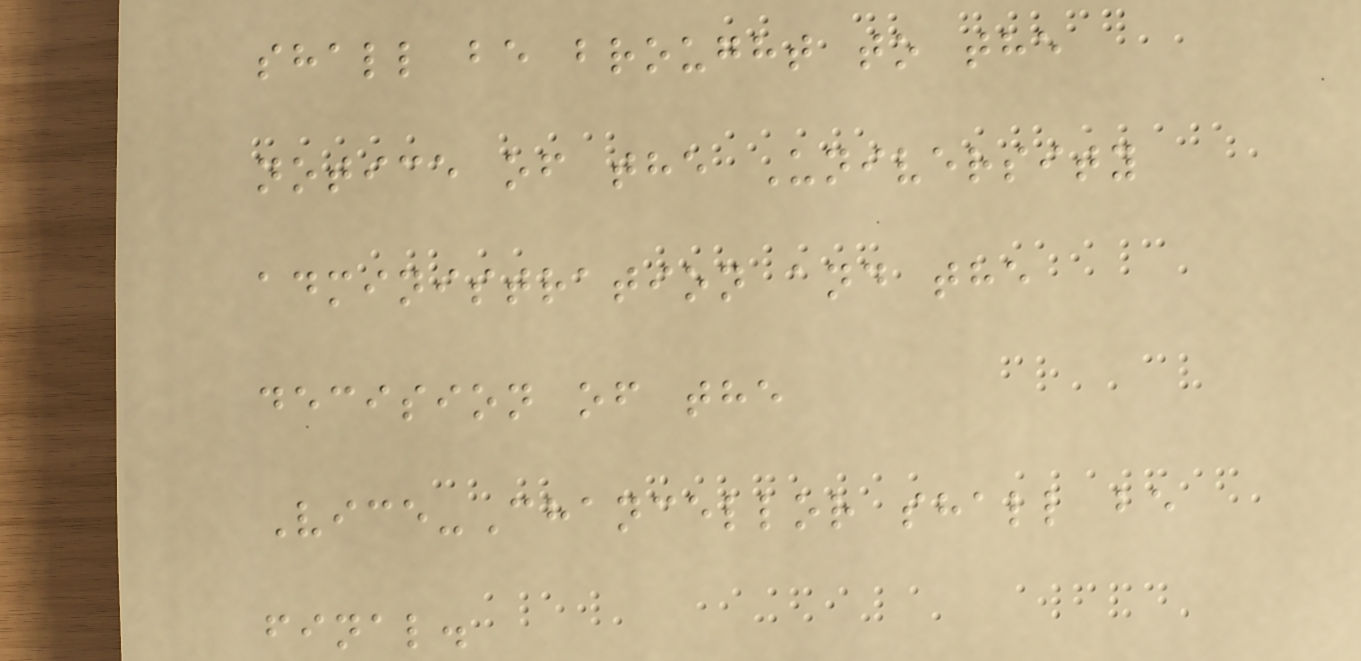shall be brought to the
notice of the University
administration and the
decision of the
Vice-Chancellor shall be
final.
